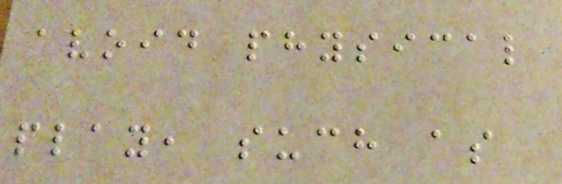avoid physical
play, such as
